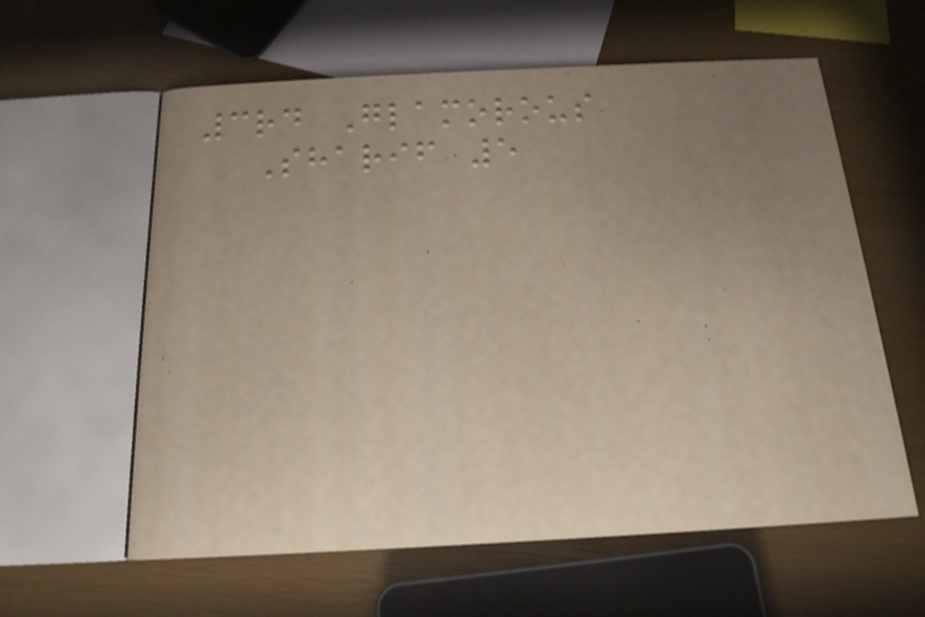3rd Glamorous
Sharif 5
